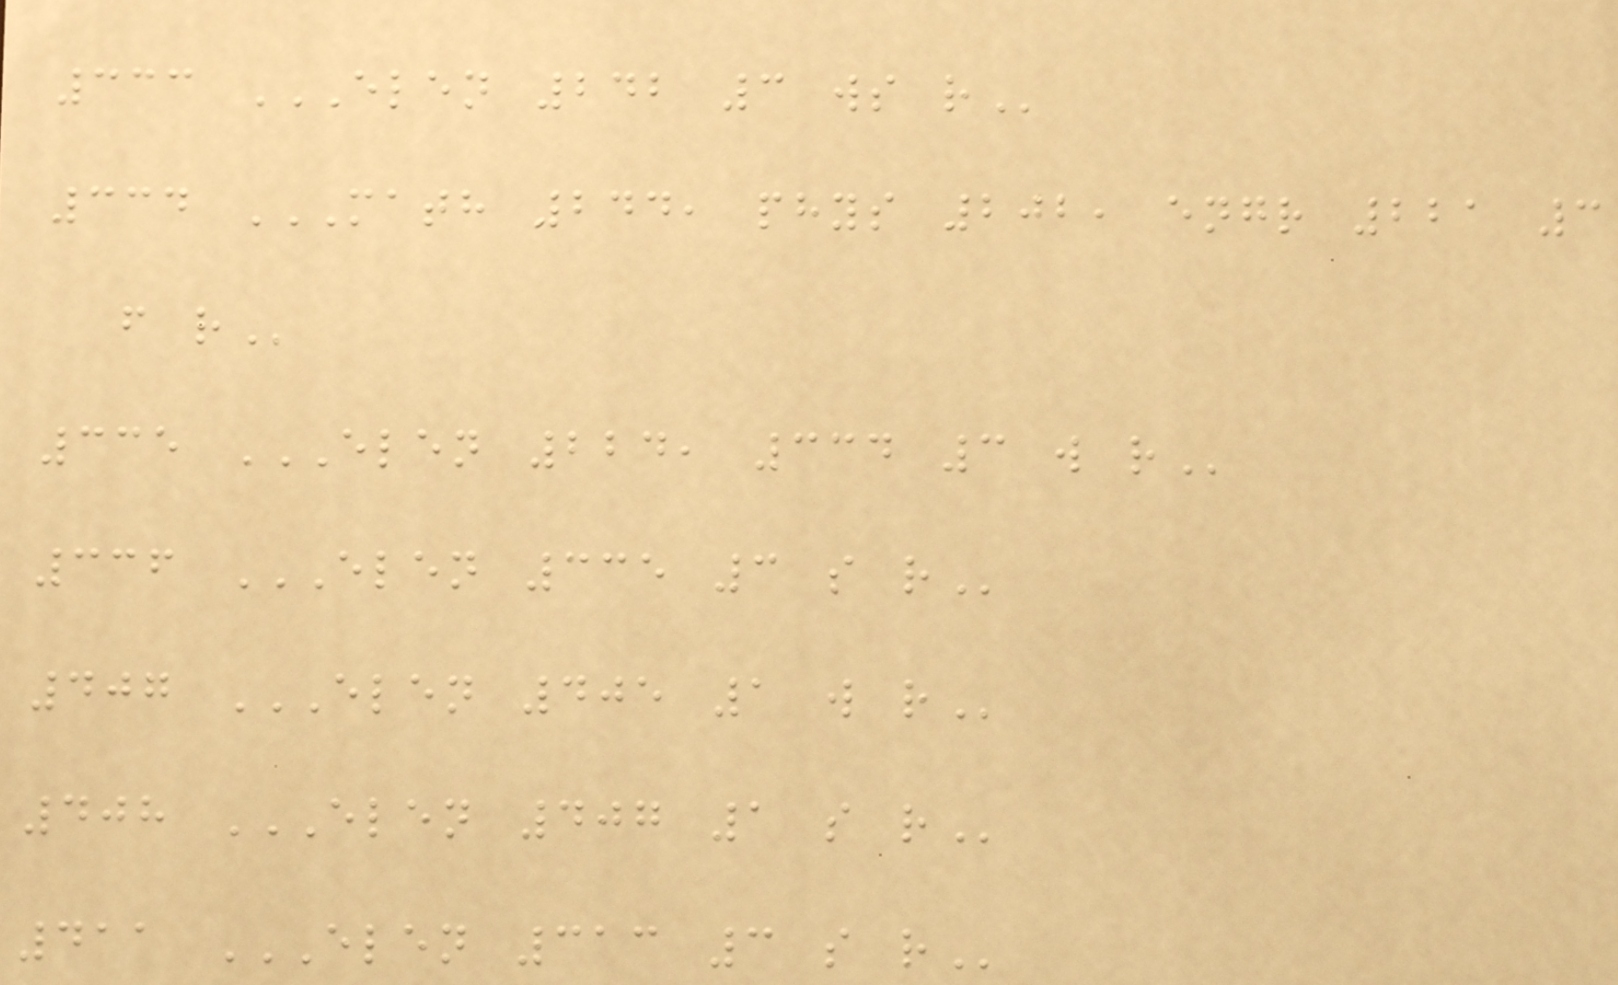333 ELEN 242 3 WS R
334 MATH 244, PHYS 202, ENGR 221 3
F R
335 ELEN 224, 334 3 W R
336 ELEN 335 3 S R
407 ELEN 405 1 W R
408 ELEN 407 1 S R
411 ELEN 313 3 S R
